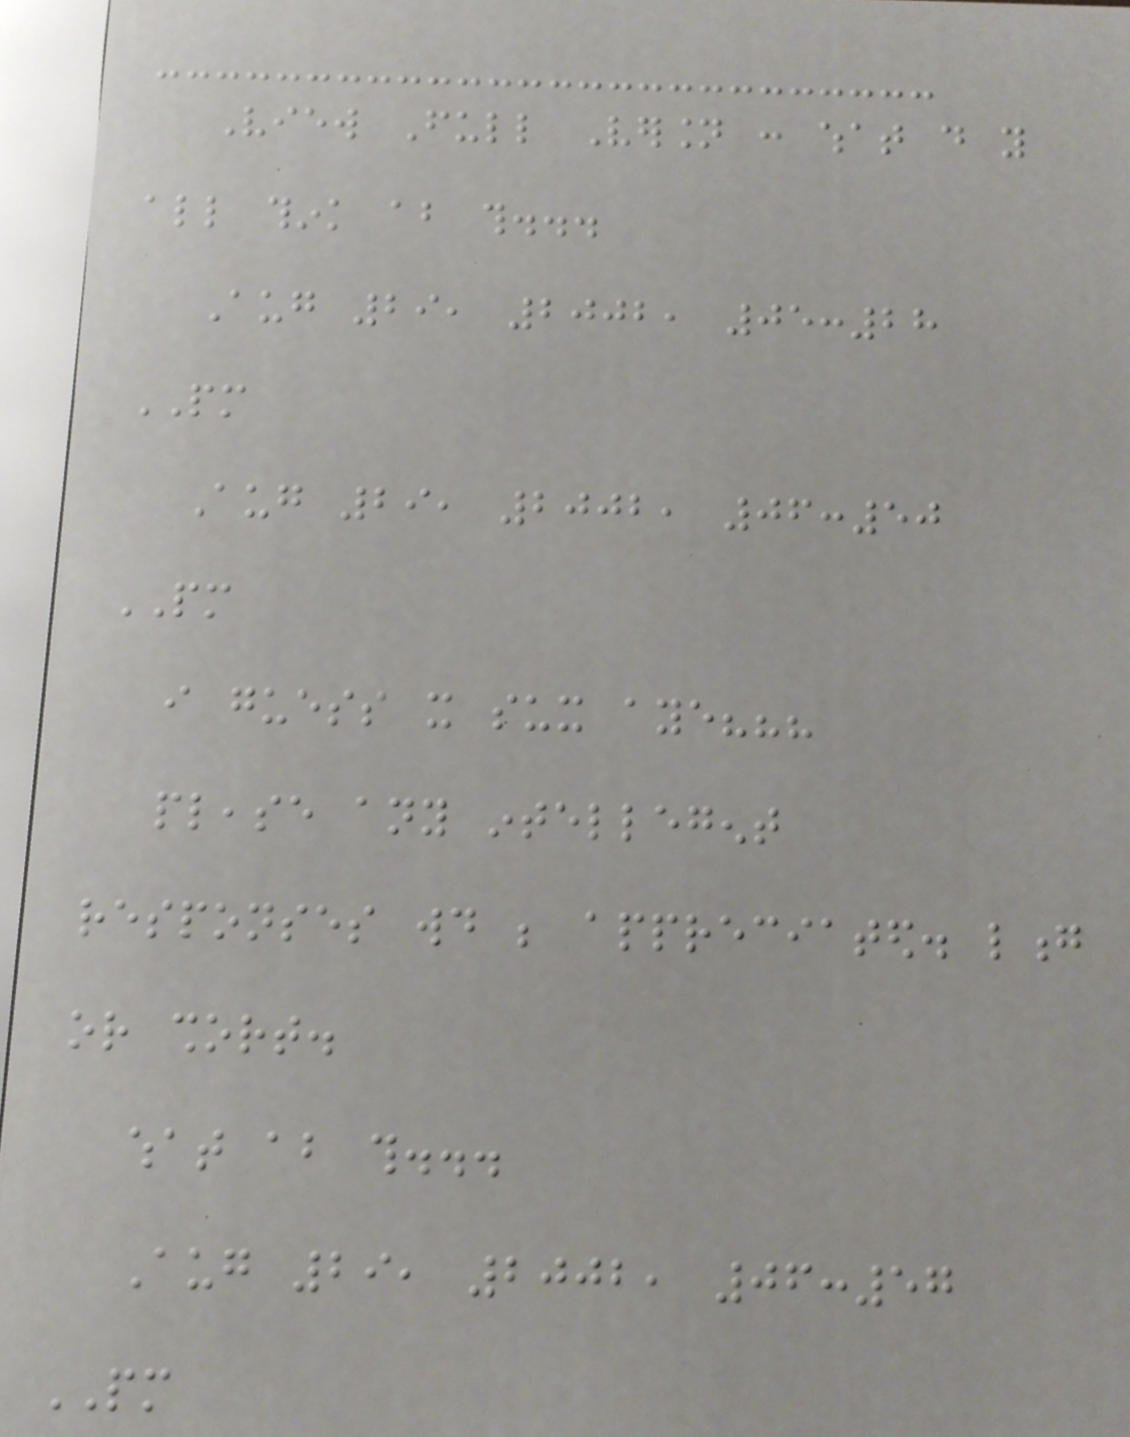View Full Version : what do you
all think about this...
Aug 29, 2002, 05:28
PM
Aug 29, 2002, 06:50
PM
i guess it sux aye???
please any intellegent
responses would be appreciated. long
or short.
what about this...
Aug 29, 2002, 06:57
PM
